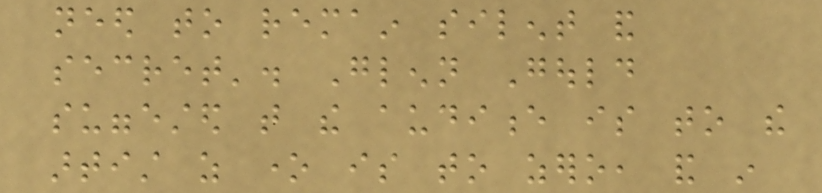need to remain silent and
secret'. Glenn Gould
suggested that the audience is to the
artist as one is to zero, and in
